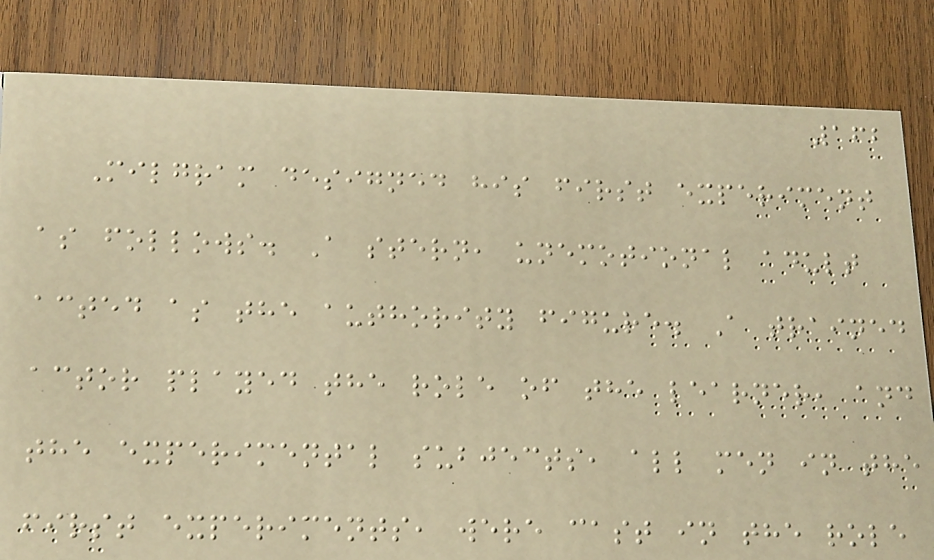162
Milgram designed his first experiment
as follows. A stern, unemotional adult
acted as the authority figure. A trained
actor played the role of the learner, and
the experimental subjects, all men in the
first experiments, were cast in the role
